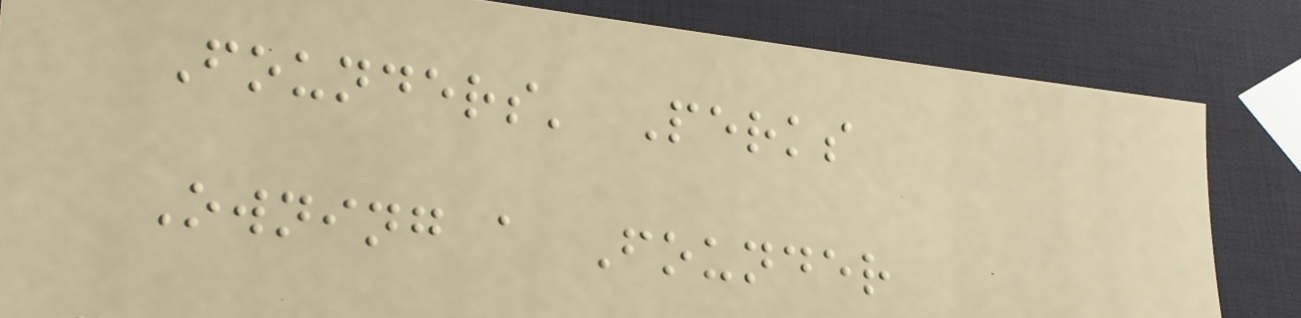Founders' Perks
Owning a Founder
